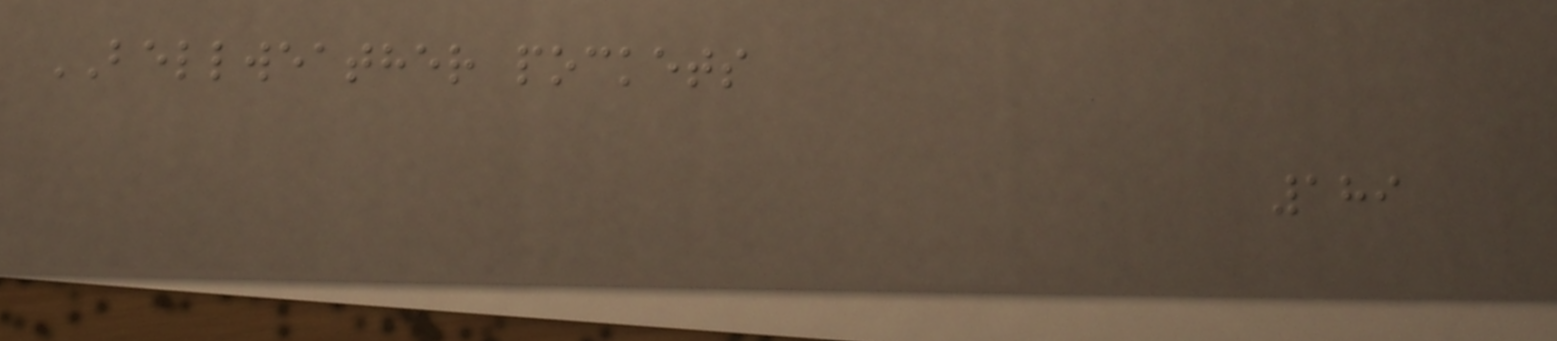BELLWEATHER pockets
189
